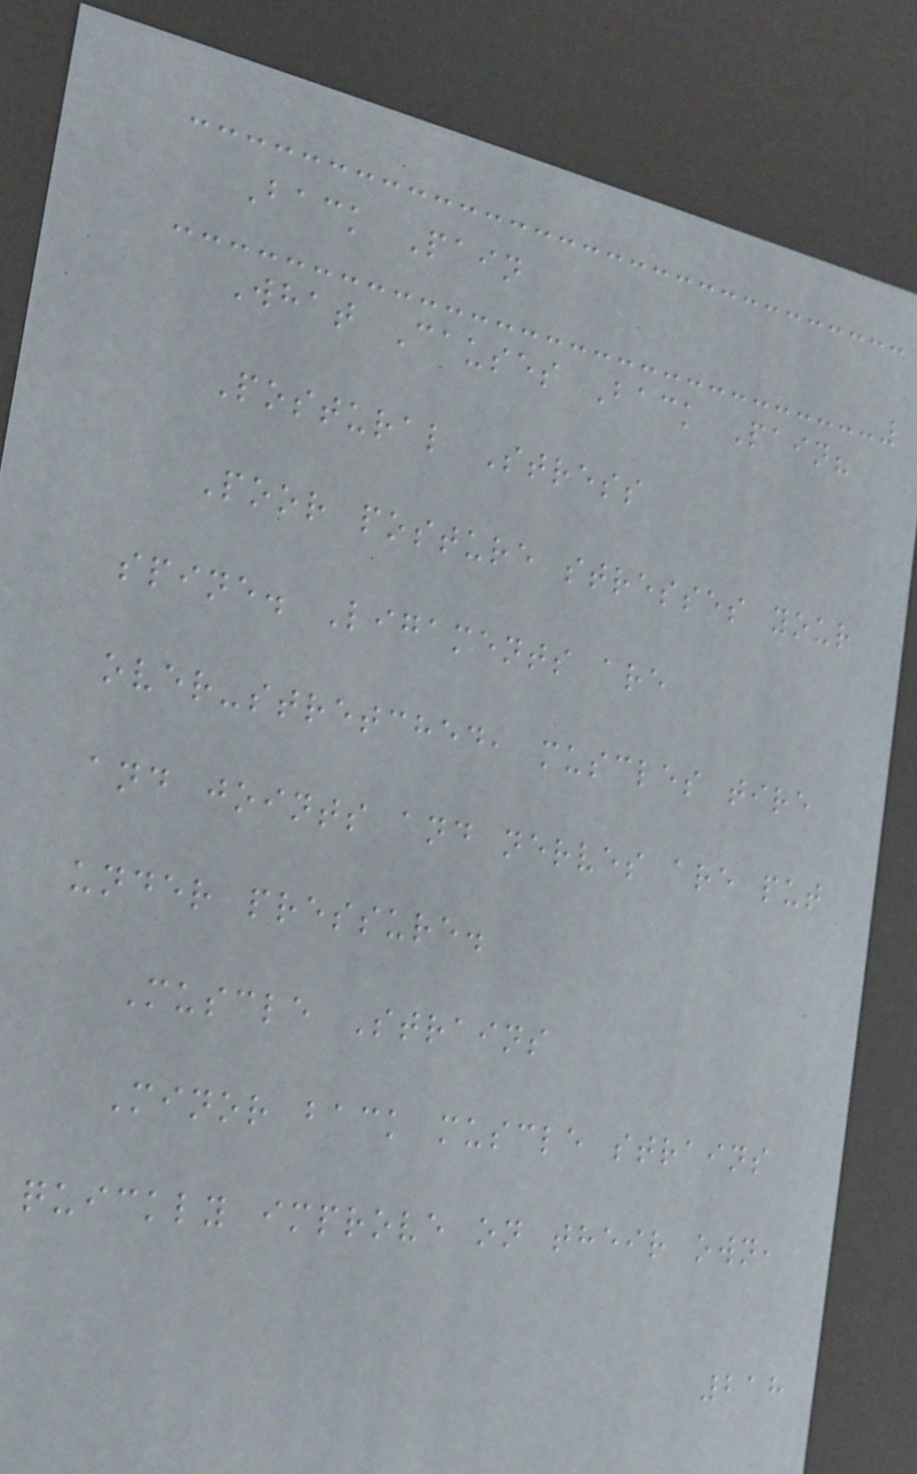Back Pain
What Causes Back Pain?
Postural Stress
Poor posture stresses your
spine. Ligaments are
over-stretched, muscles tire
and joints and nerves are put
under pressure.
Muscle Strains
Minor back muscle strains
quickly improve on their own,
218
